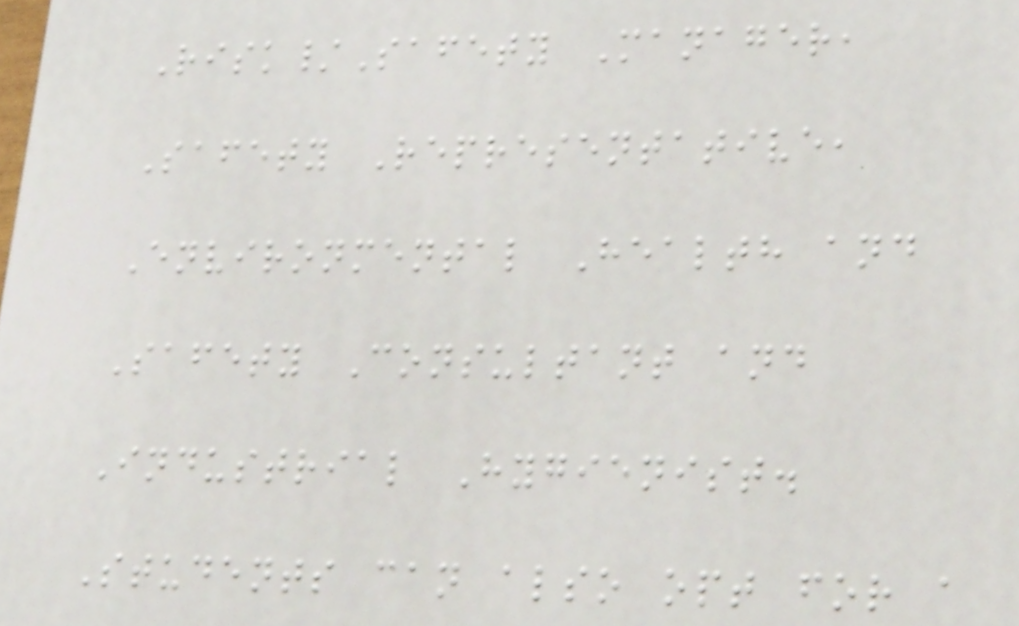Risk/Safety Manager,
Safety Representative,
Environmental Health and
Safety Consultant and
Industrial Hygienist.
Students can also opt for a
